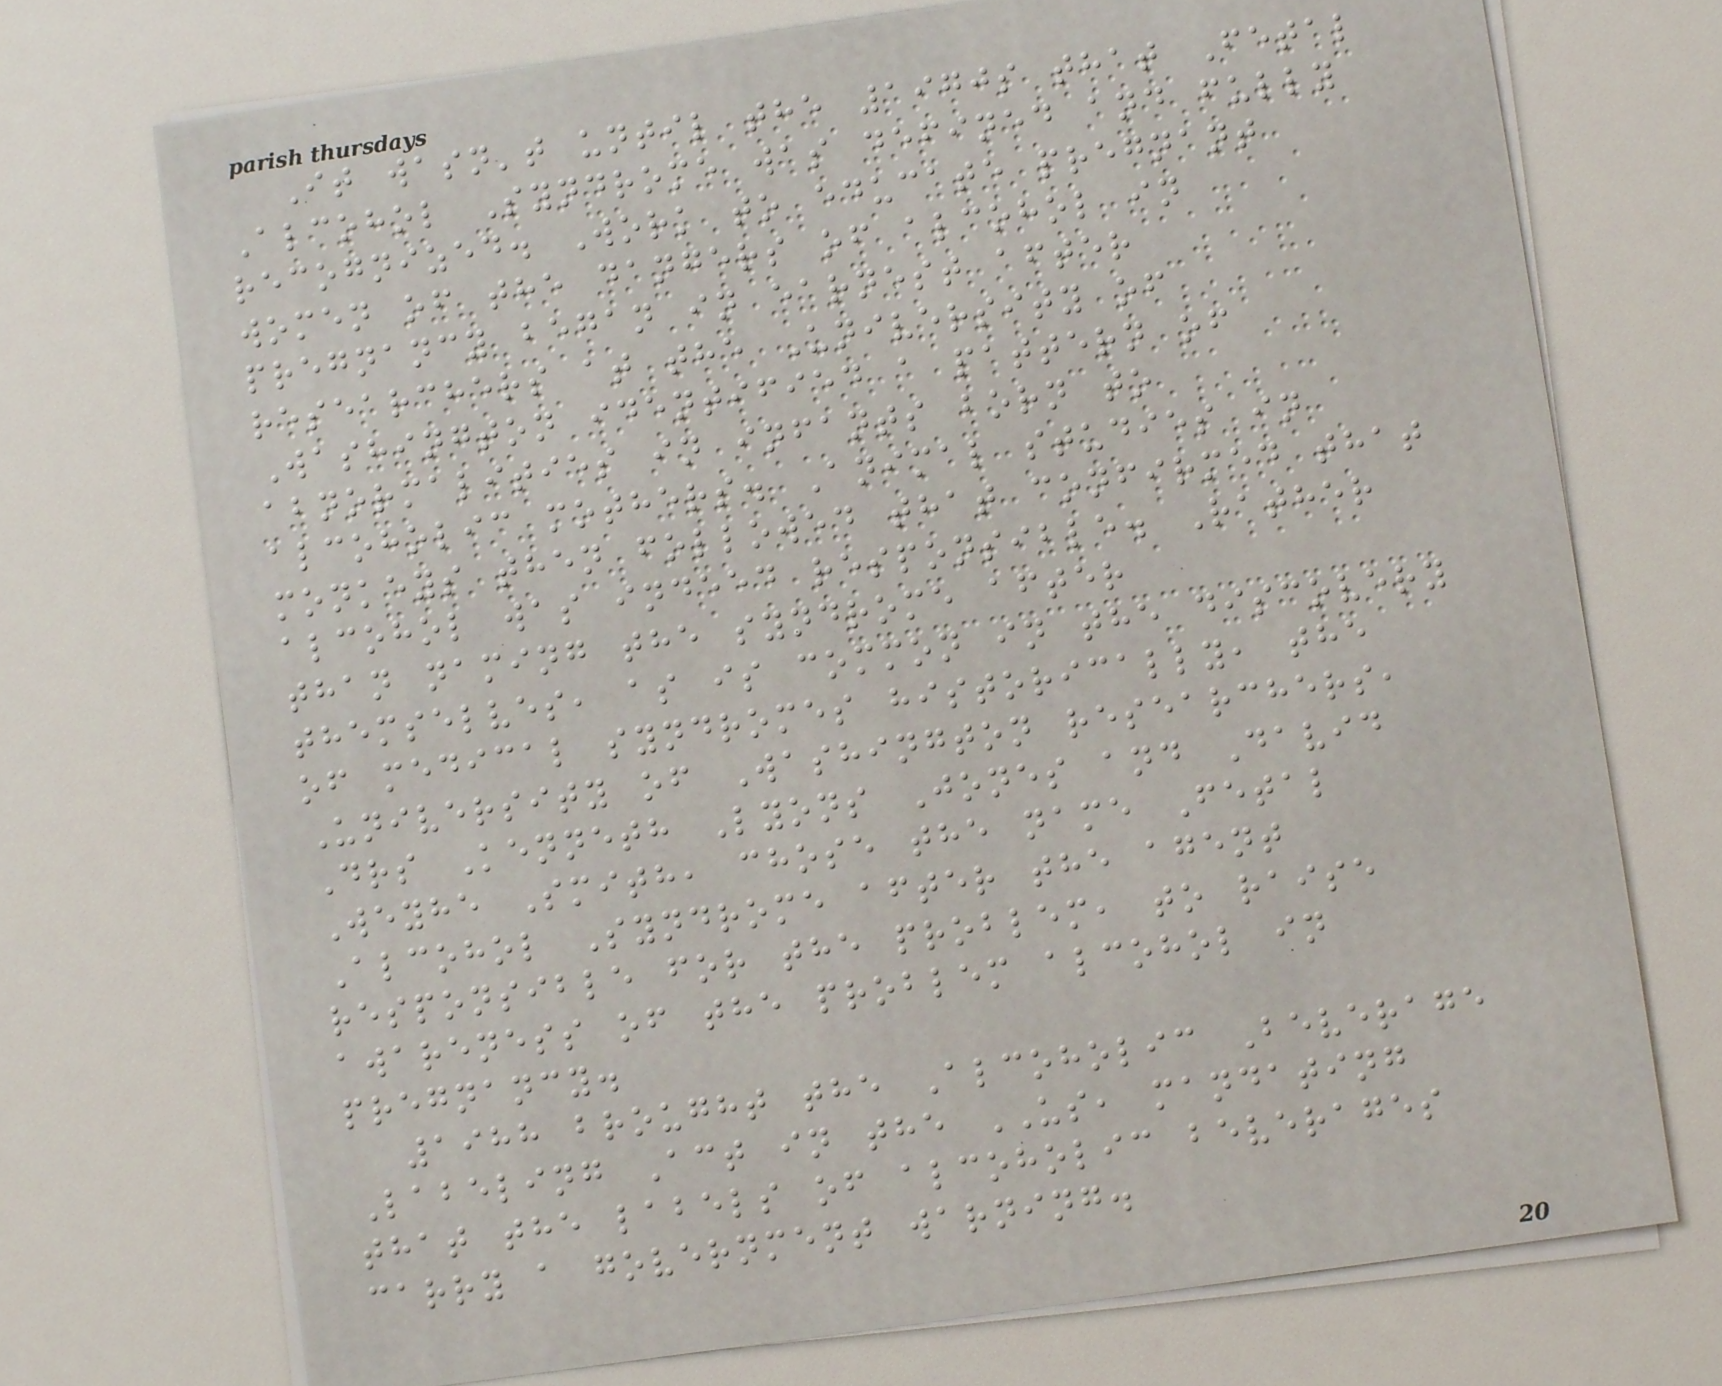It wasn't until the 1970s that Fetal
Alcohol Syndrome was defined and fully
recognized. Work to educate pregnant
women of the dangers of alcohol in
pregnancy began in earnest after
researchers at the University of
Washington identified a pattern of
abnormalities in infants born to
alcoholic mothers. Animal studies in
monkeys then followed that confirmed that
alcohol was indeed responsible. Rather
than naming the syndrome after
themselves, as is common in the discovery
of medical syndromes historically, the
University of Washington researchers,
Drs Kenneth Lyons Jones and David
Weyhe Smith, chose the name Fetal
Alcohol Syndrome after the agent
responsible for the problem, to raise
awareness of the problem alcohol in
pregnancy.
1988 brought the Alcoholic Beverage
Labeling Act in the US, mandating
that the labels of alcoholic beverages
carry a government warning.
